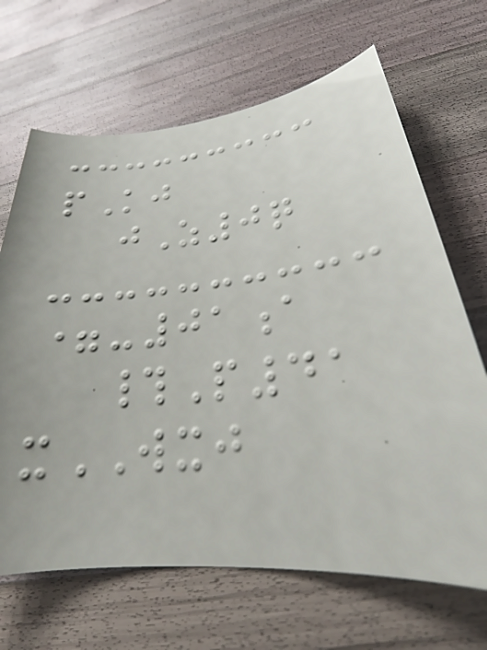pKj
jZ0q
=-01a
#P41
xWXJ
